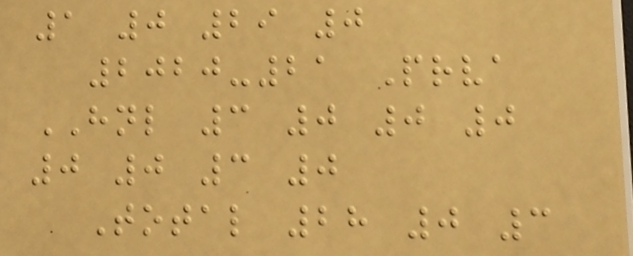1 0 29 0
2020-21 Prva
HNL 3 0 0 0
0 0 3 0
Total 28 0 3
